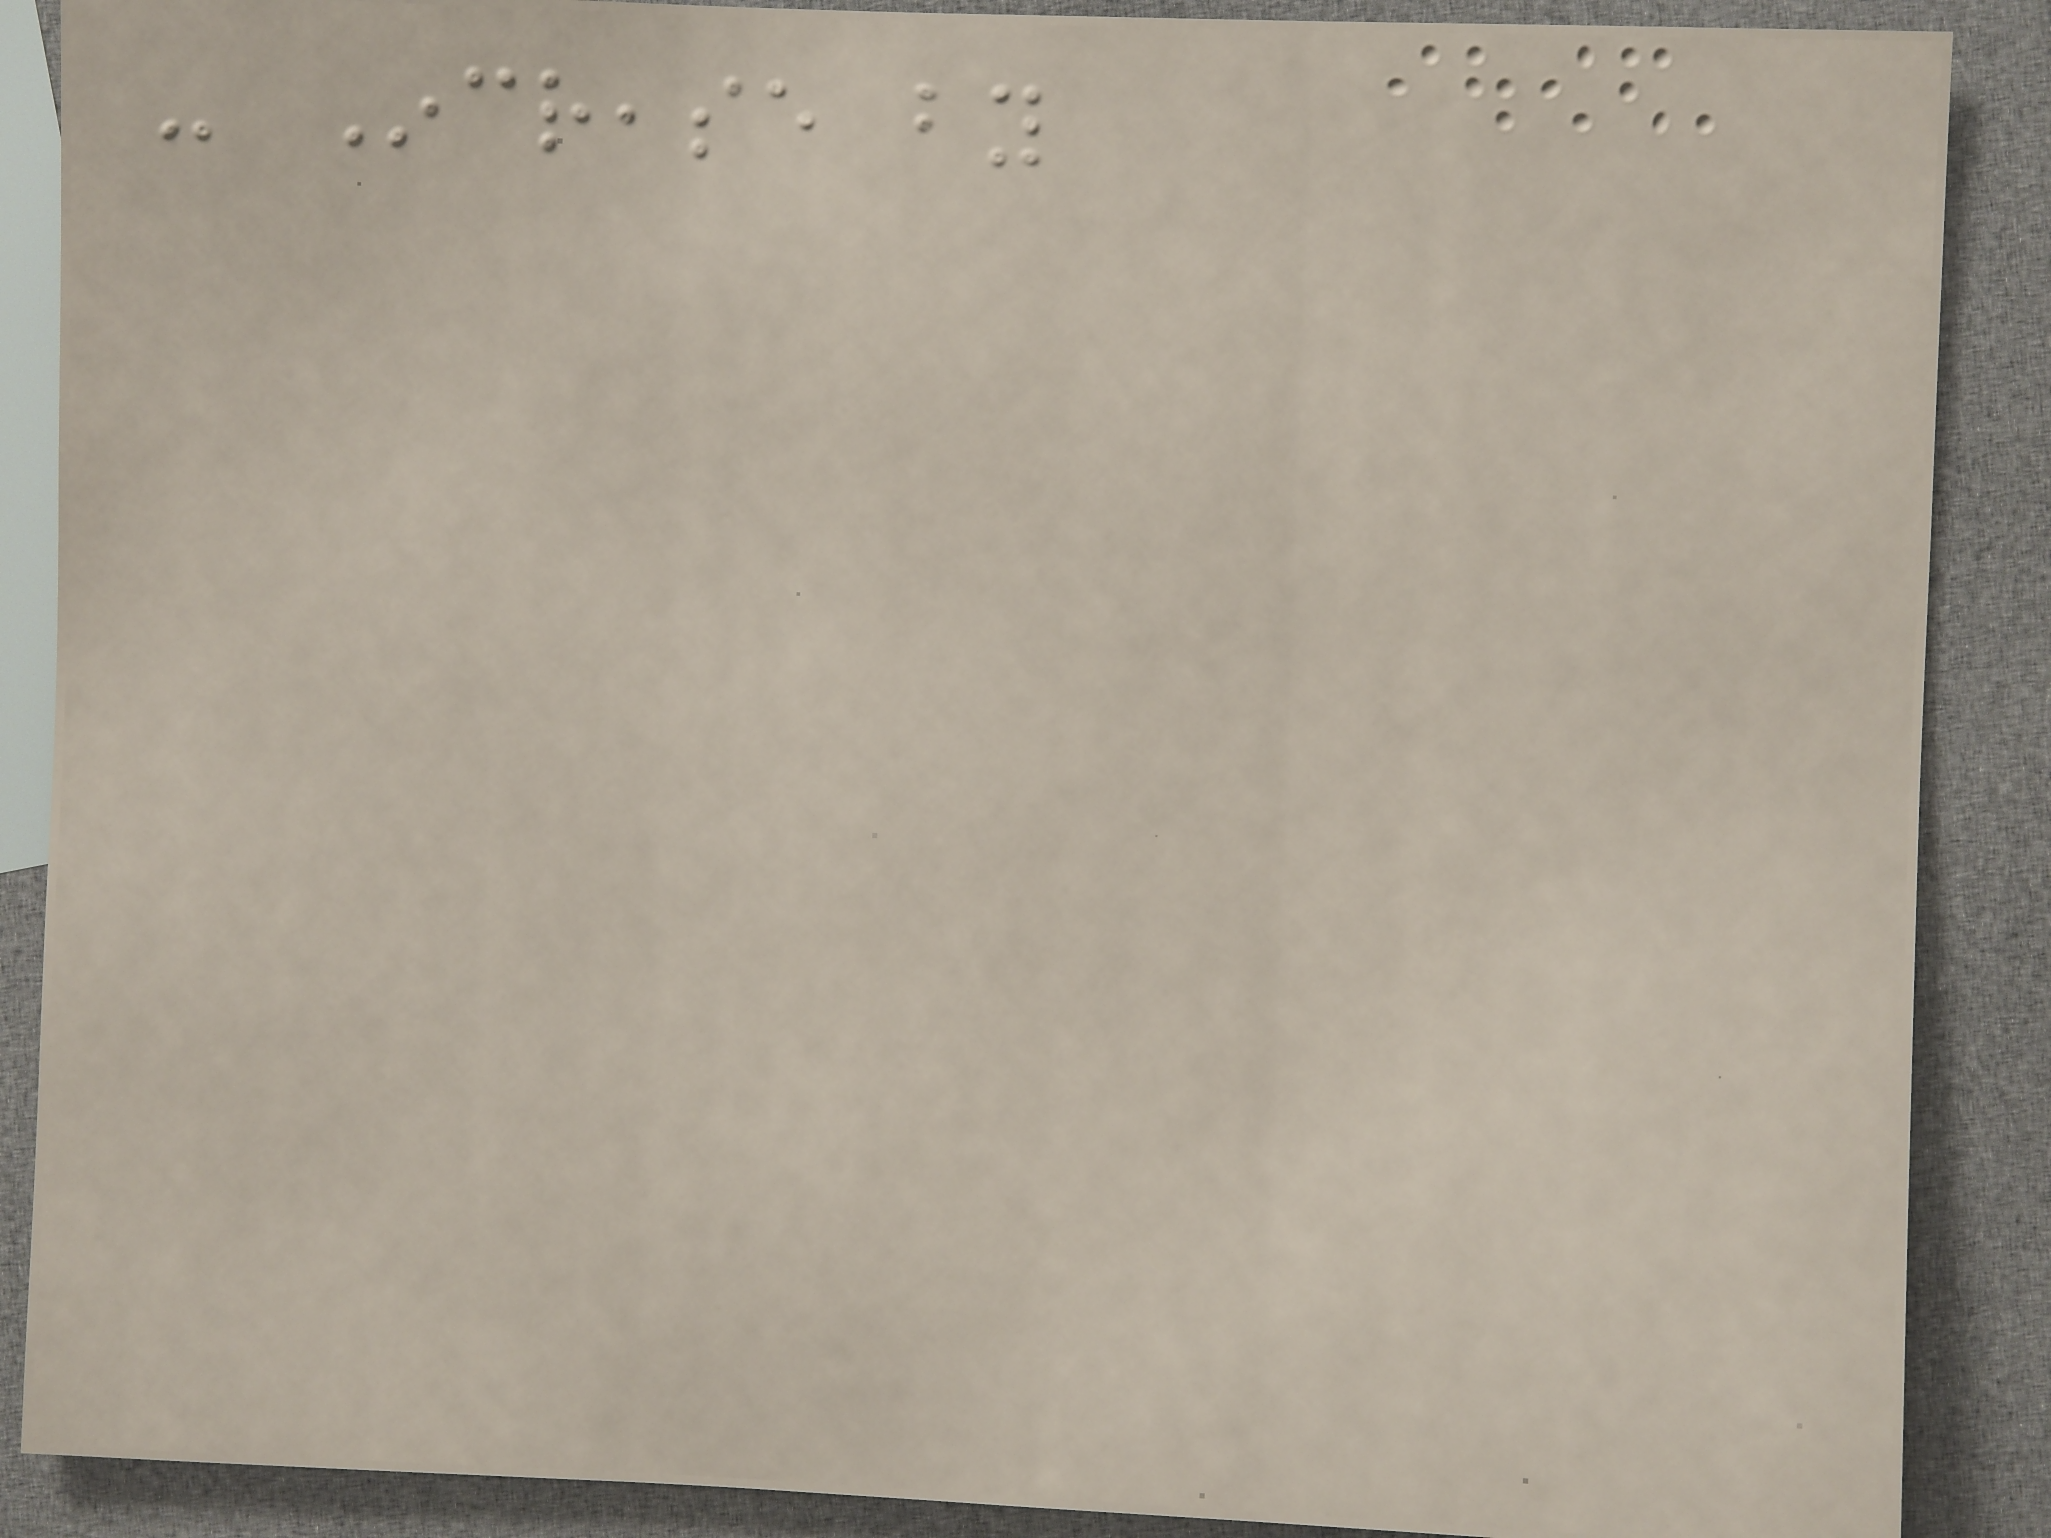- Increase by
